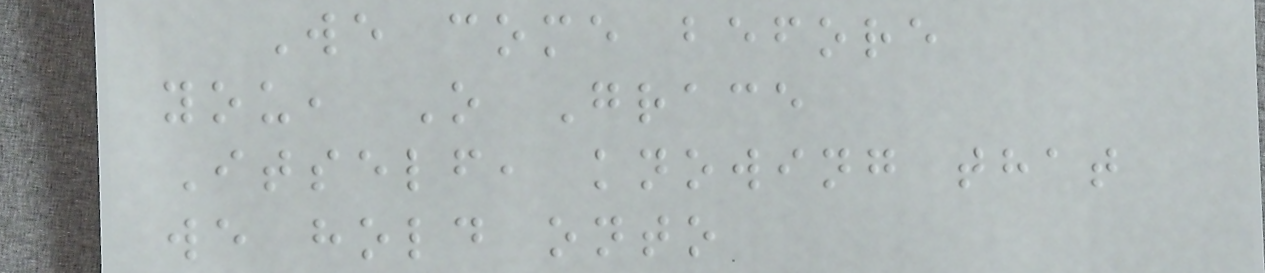We come before
you, O Grace
Itself, knowing that
we hold onto
